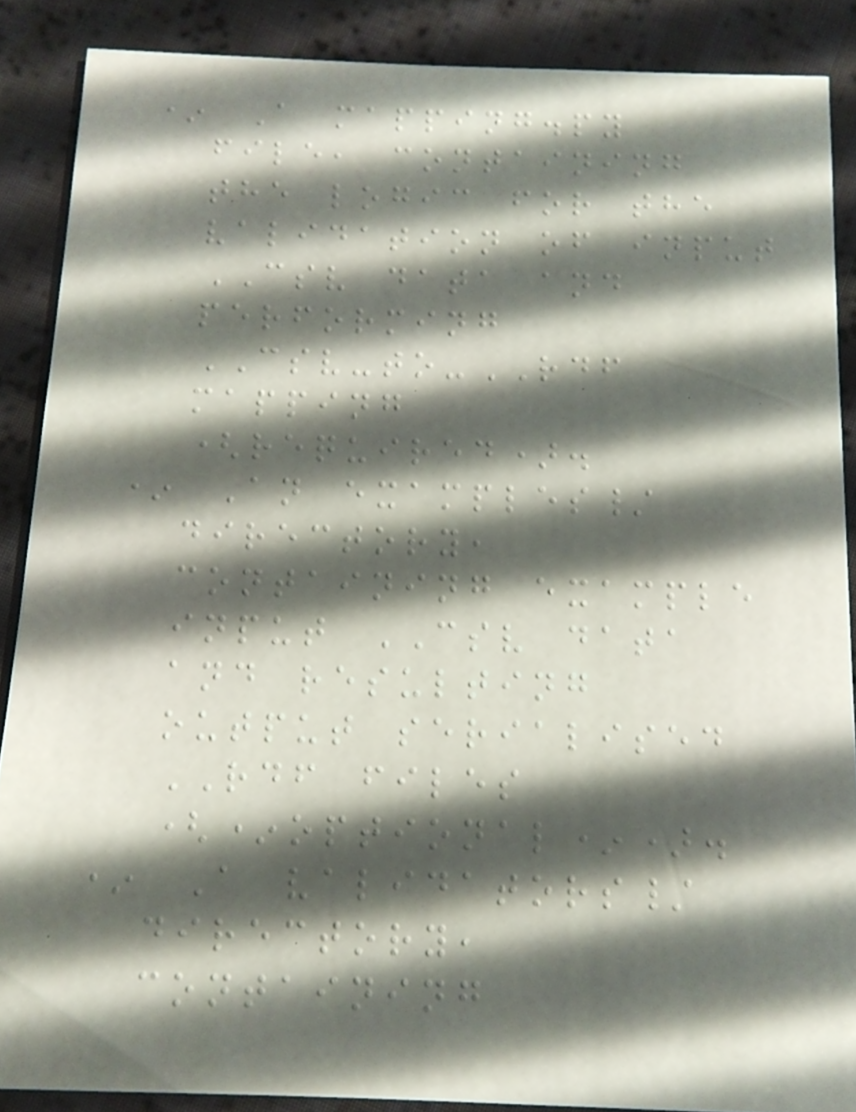* A mapping.py
file, containing
the logic for the
validation of input
CSV data and
performing
CSV-to-RDF
mapping
(required).
* An examples/
directory,
containing example
input CSV data
and resulting
output serialised
RDF files
(*optional*).
* A validators/
directory,
containing
